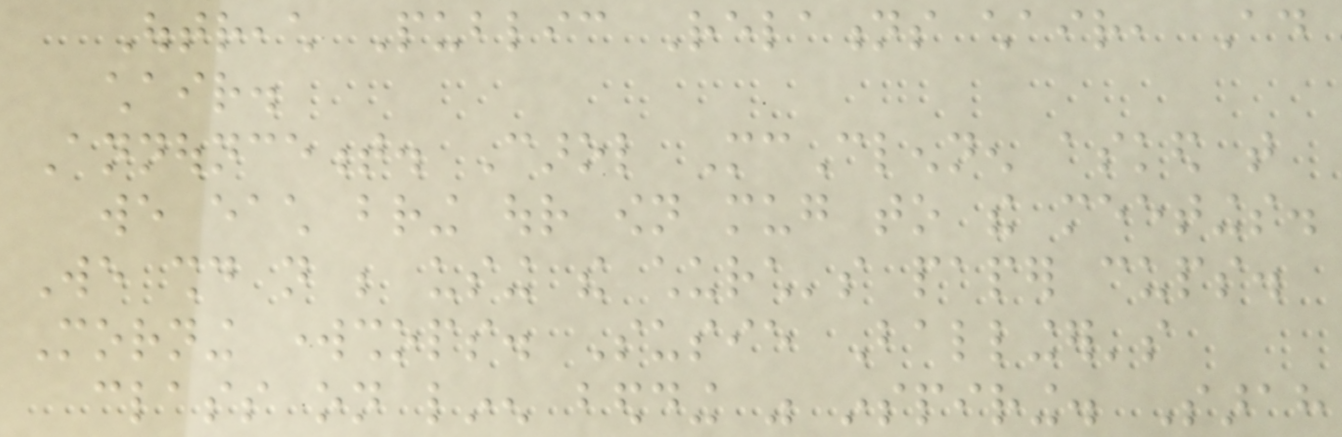Outreach Public Relations chair, Ad
chair.
Announcement. Carol McClennen asked that
we each bring our own mug to the meetings.
We should not be using the church's paper cups.
Morning workshops. Susie Ballinger's
class on linen bedding was inspiring. Sarah
